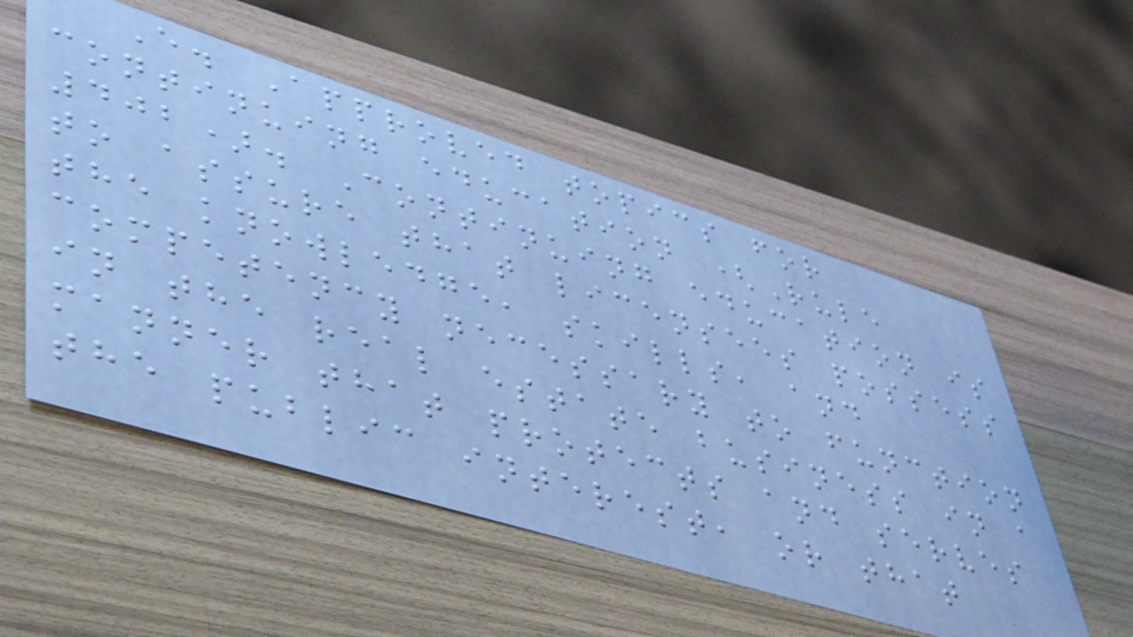E. Approved topics for
continuing education (Rule
402). Continuing education is
to assure that licensees possess
the knowledge, skills, and
competency necessary to function
in the real estate business in a
manner that protects and serves
the public interest, or that
